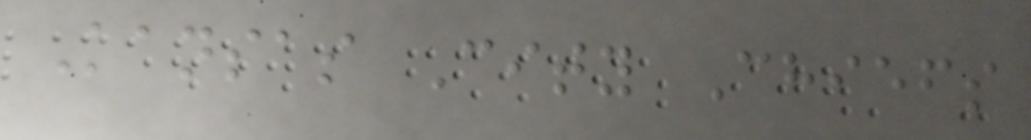Kansas City Chiefs
